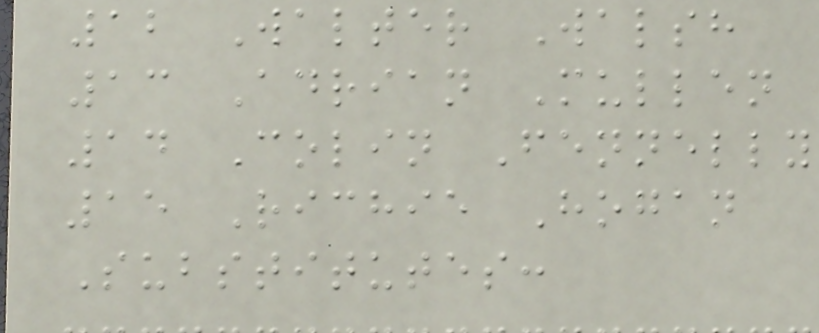12 Walter Walsh
13 Adrian Mullen
14 Colin Fennelly
15 Richie Hogan
Substitutes:
